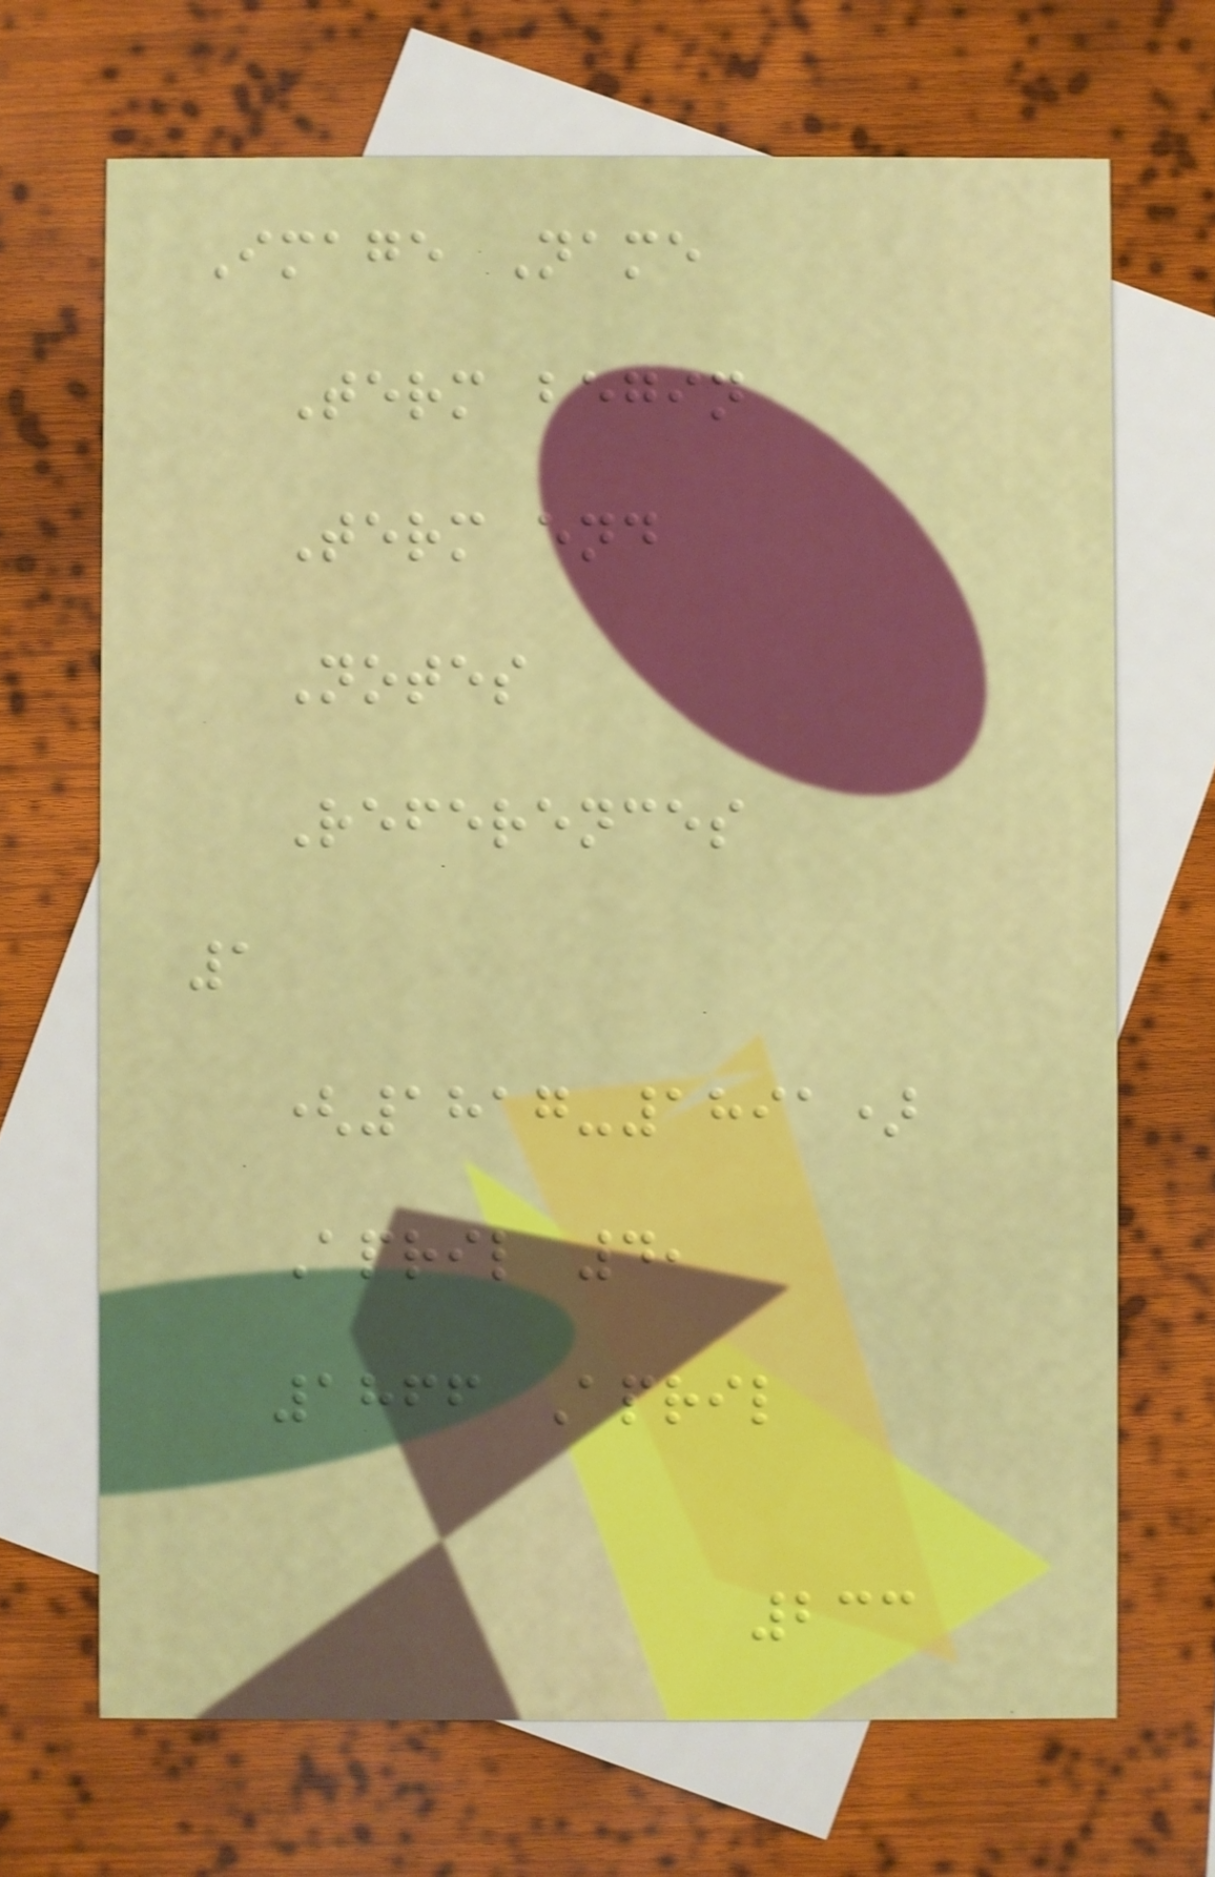Image Name
Term begin
Term end
Notes
References
1
(1817-1891)
April 4,
1866 April
233
